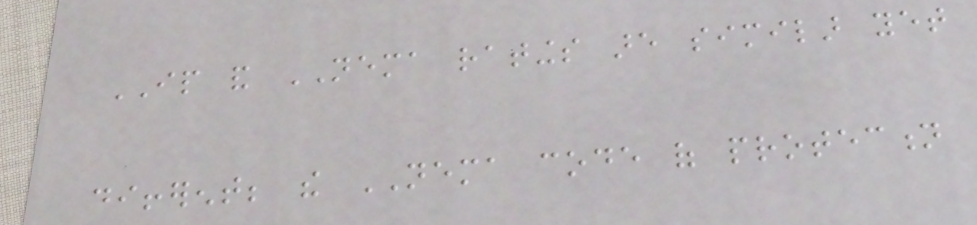IP and NEMA ratings are similar yet
different; the NEMA code of protection
